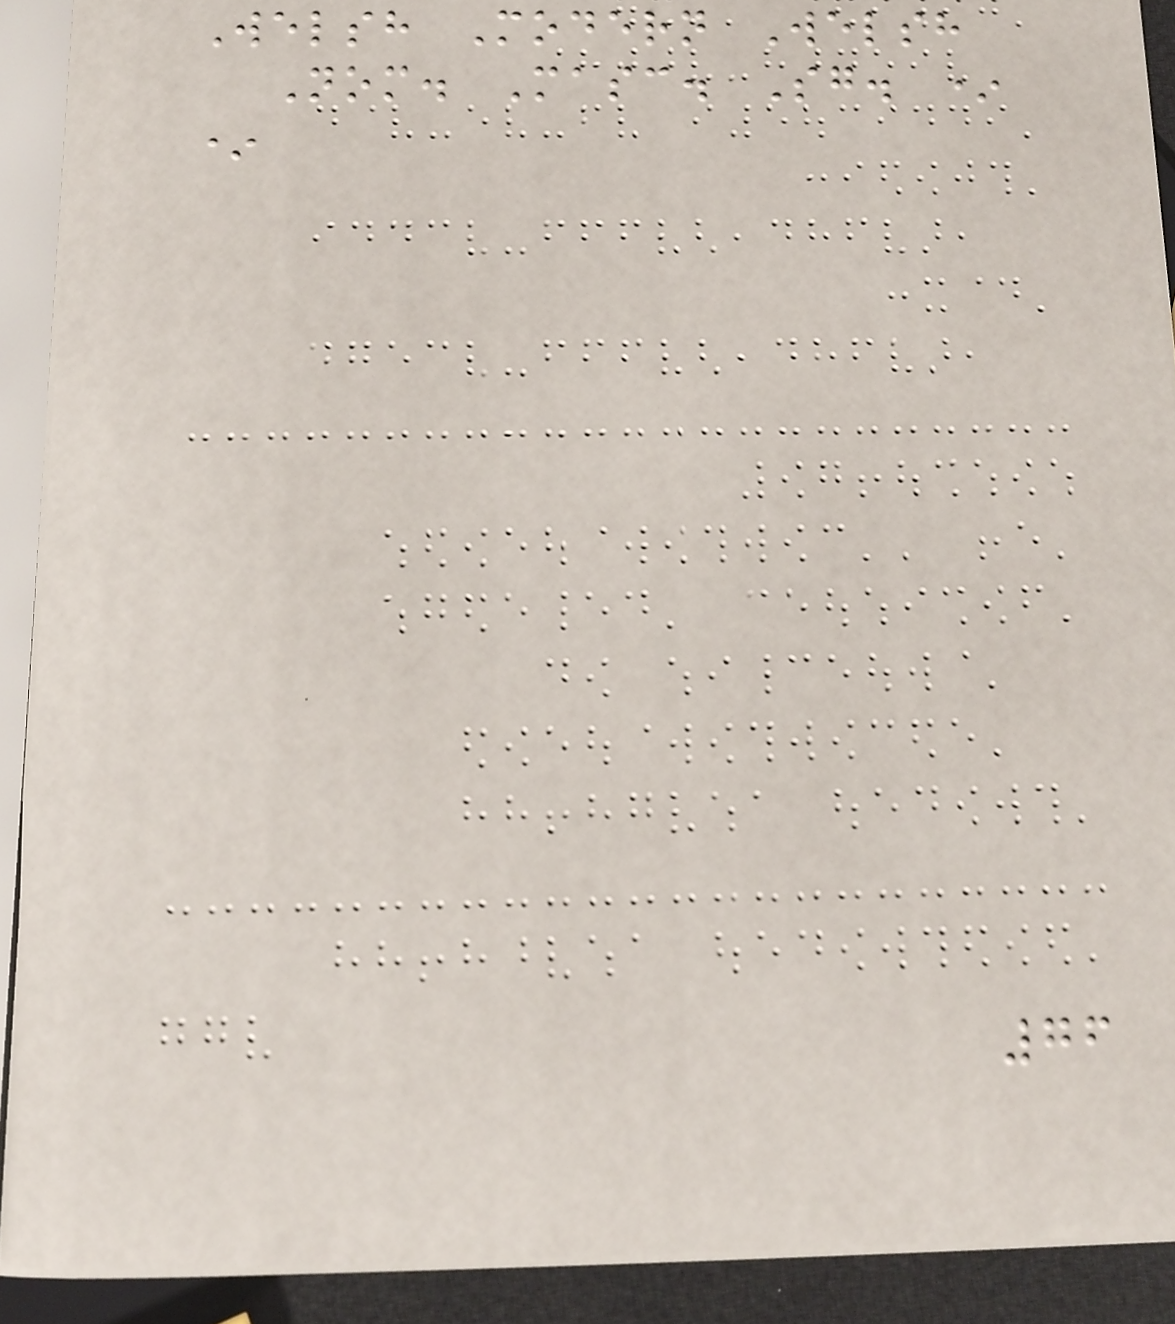Welsh Modern Welsh
Nom. Masc. Sg. *
*
76
